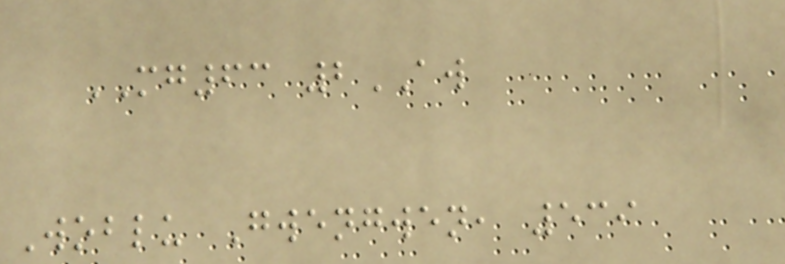MG63 2AW
Woblu Gwengwen, 539
